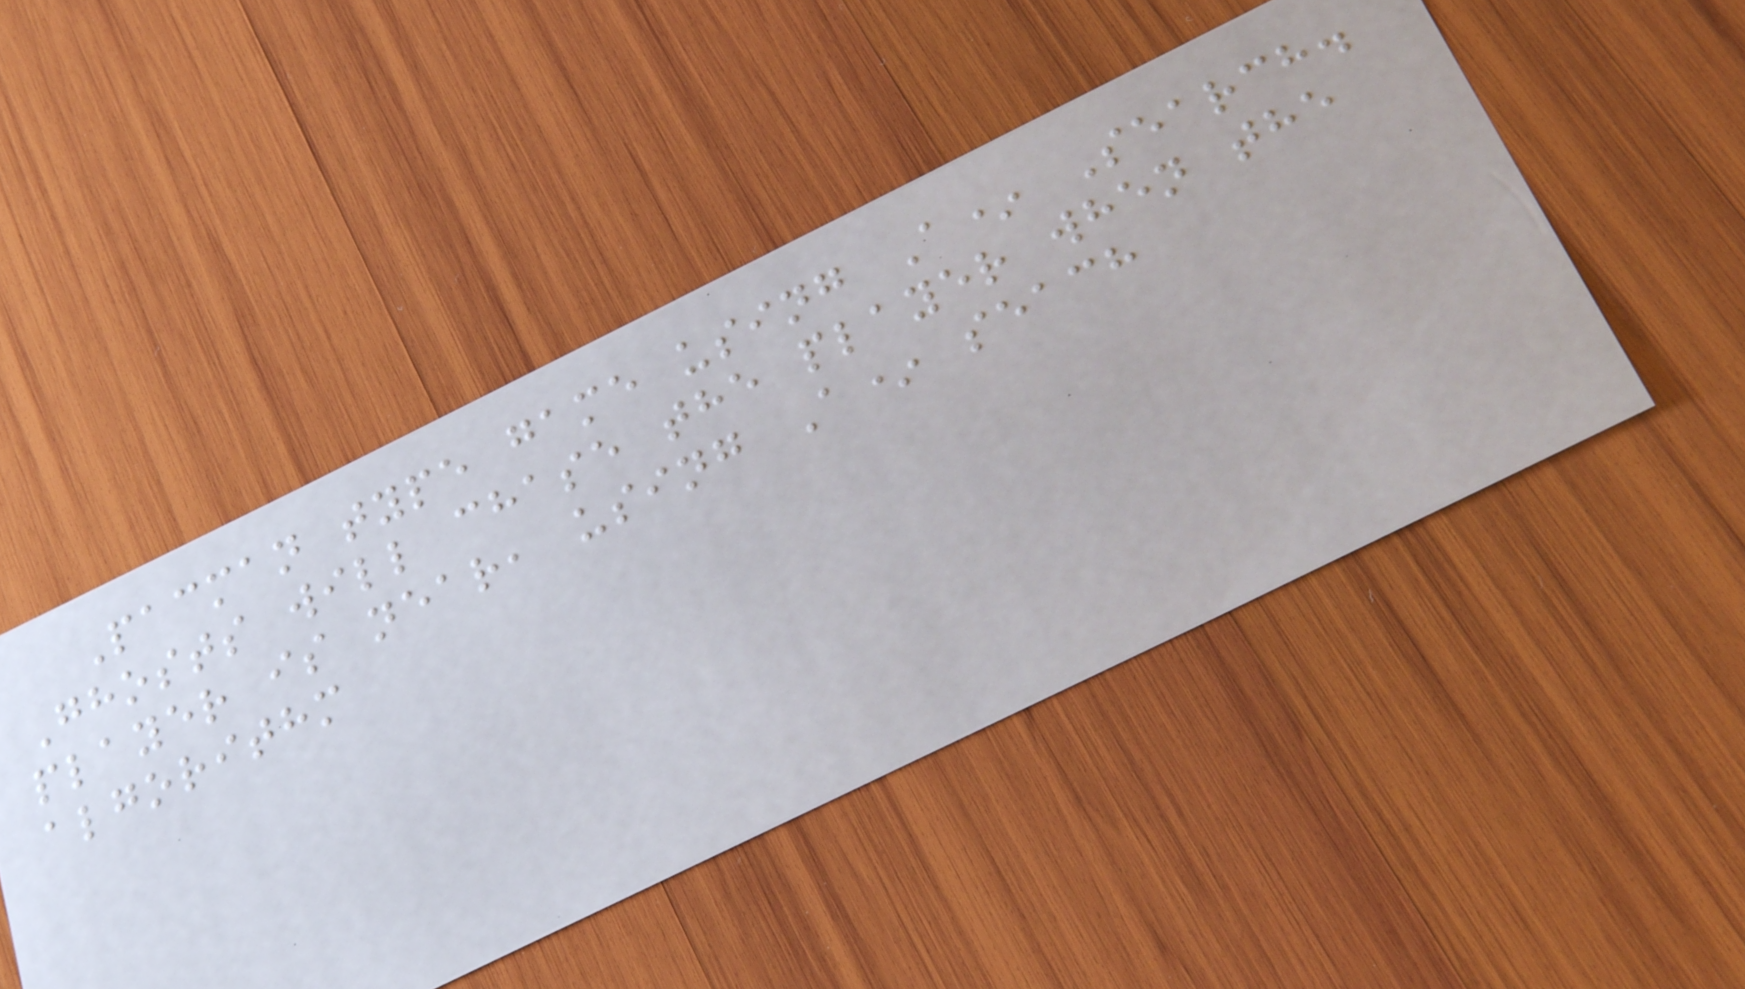Pacman type game using A* Search.
Ghosts will chase the player when the
player is near, using A* seach
algorithm
